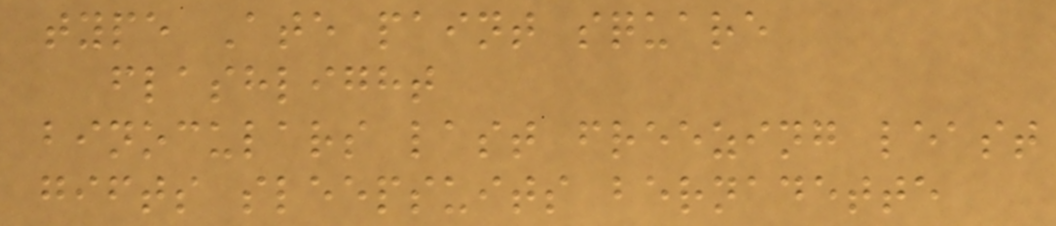type Ate paint square
flashlight
binoculars last freezing least
gifts sleepsuits bernadette
